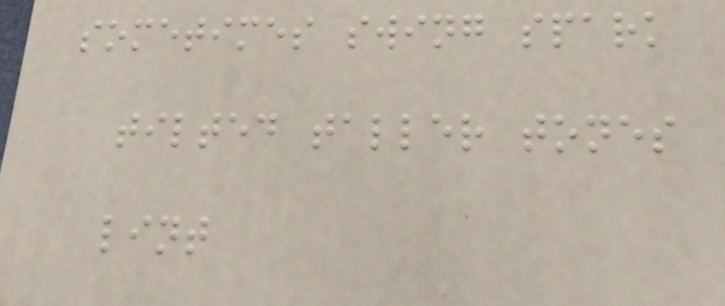sometimes swing spark
tilted taller tones
lint
